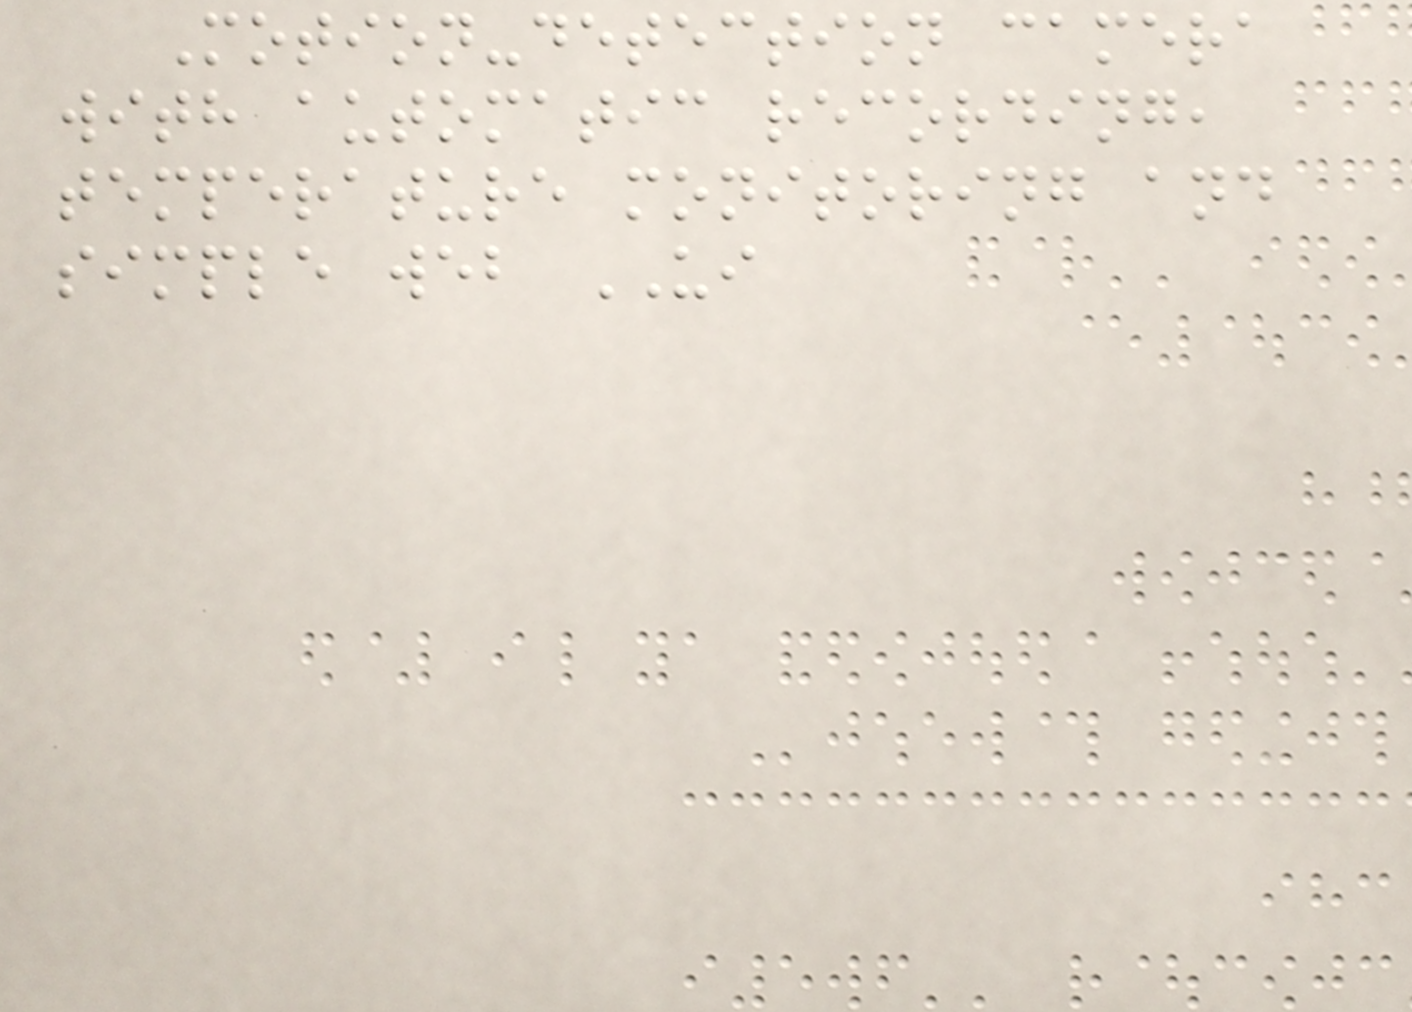Motion-detection camera
with automatic recording,
temperature monitoring and
simple web UI
